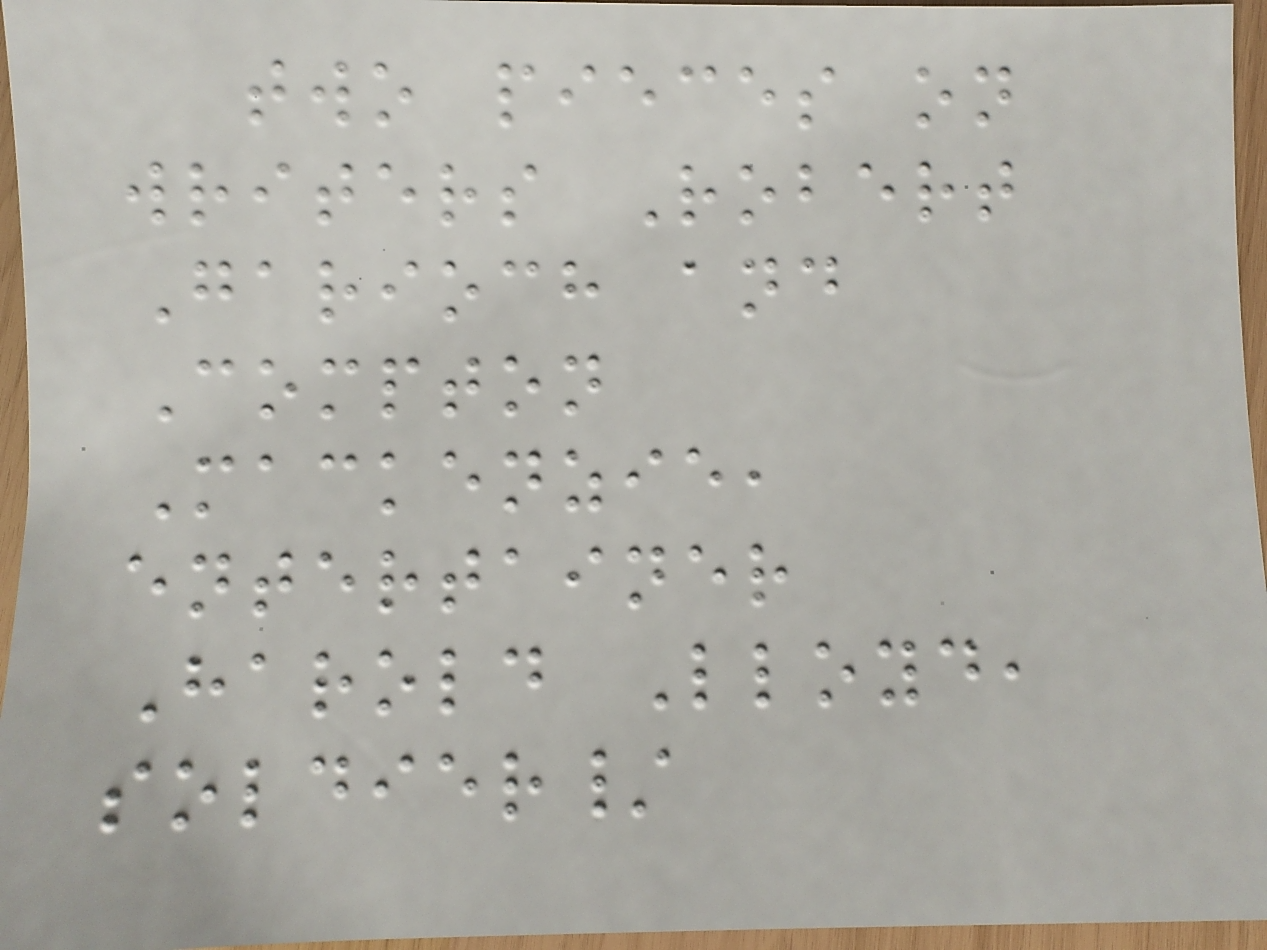two pieces on
writers Robert
Garioch and
Compton
Mackenzie,
entertainer
Harold Lloyd,
soldier/
